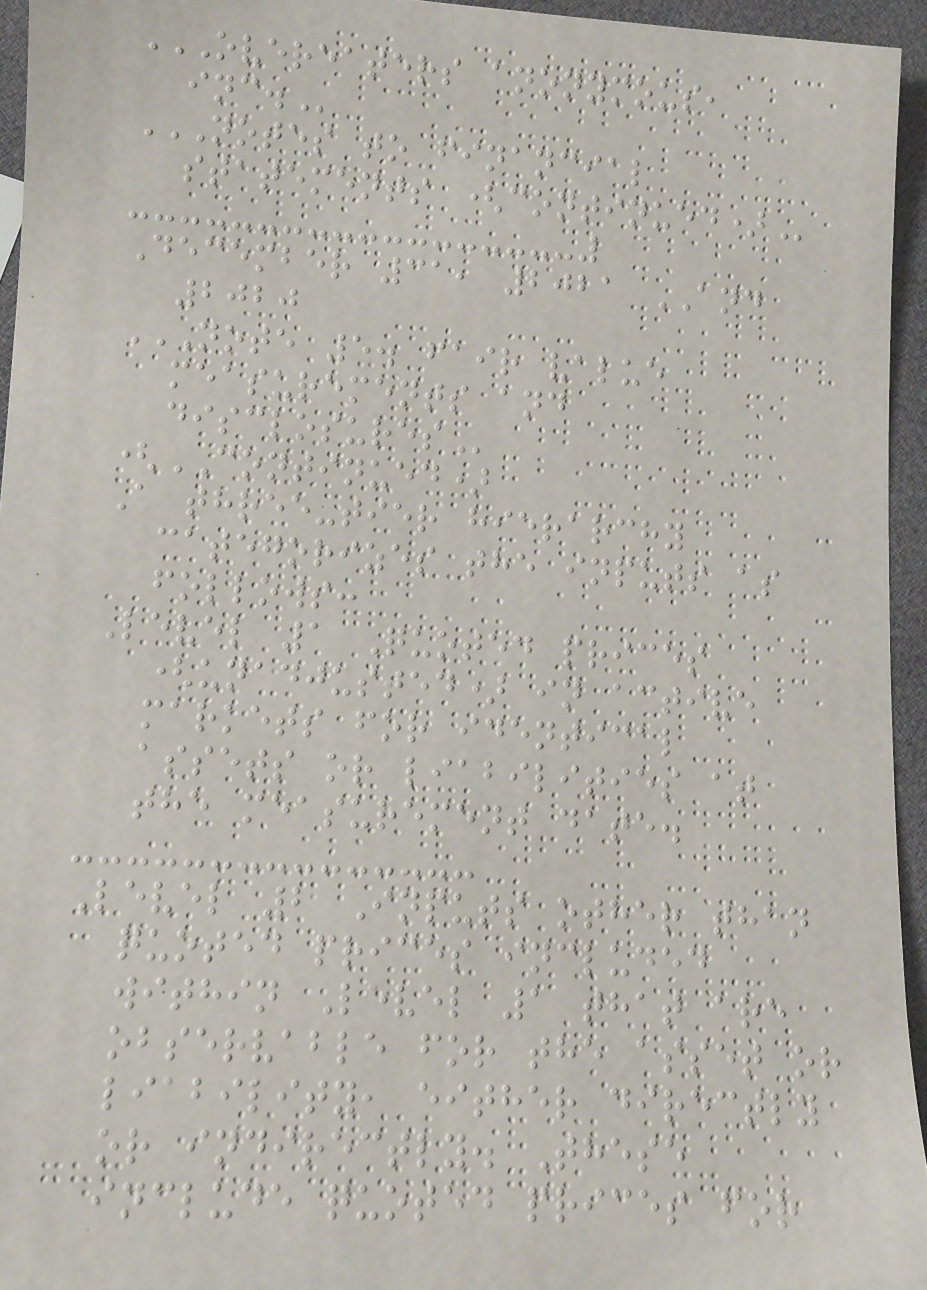OVEREATERS ANONYMOUS,
INC.
NOTES TO FINANCIAL
STATEMENTS (CONTINUED)
December 31, 2021 AND
2020
NOTE 5. FAIR VALUE
MEASUREMENTS AND
DISCLOSURES
(CONTINUED)
A three-tier hierarchy
categorizes the inputs as
follows:
Level 1 Quoted prices
(unadjusted) in active
markets for identical
assets or liabilities at
the measurement date.
Level 2 Inputs other than
quoted prices included
within Level 1 that are
observable for the asset or
liability, either directly
or indirectly. These
include quoted prices for
